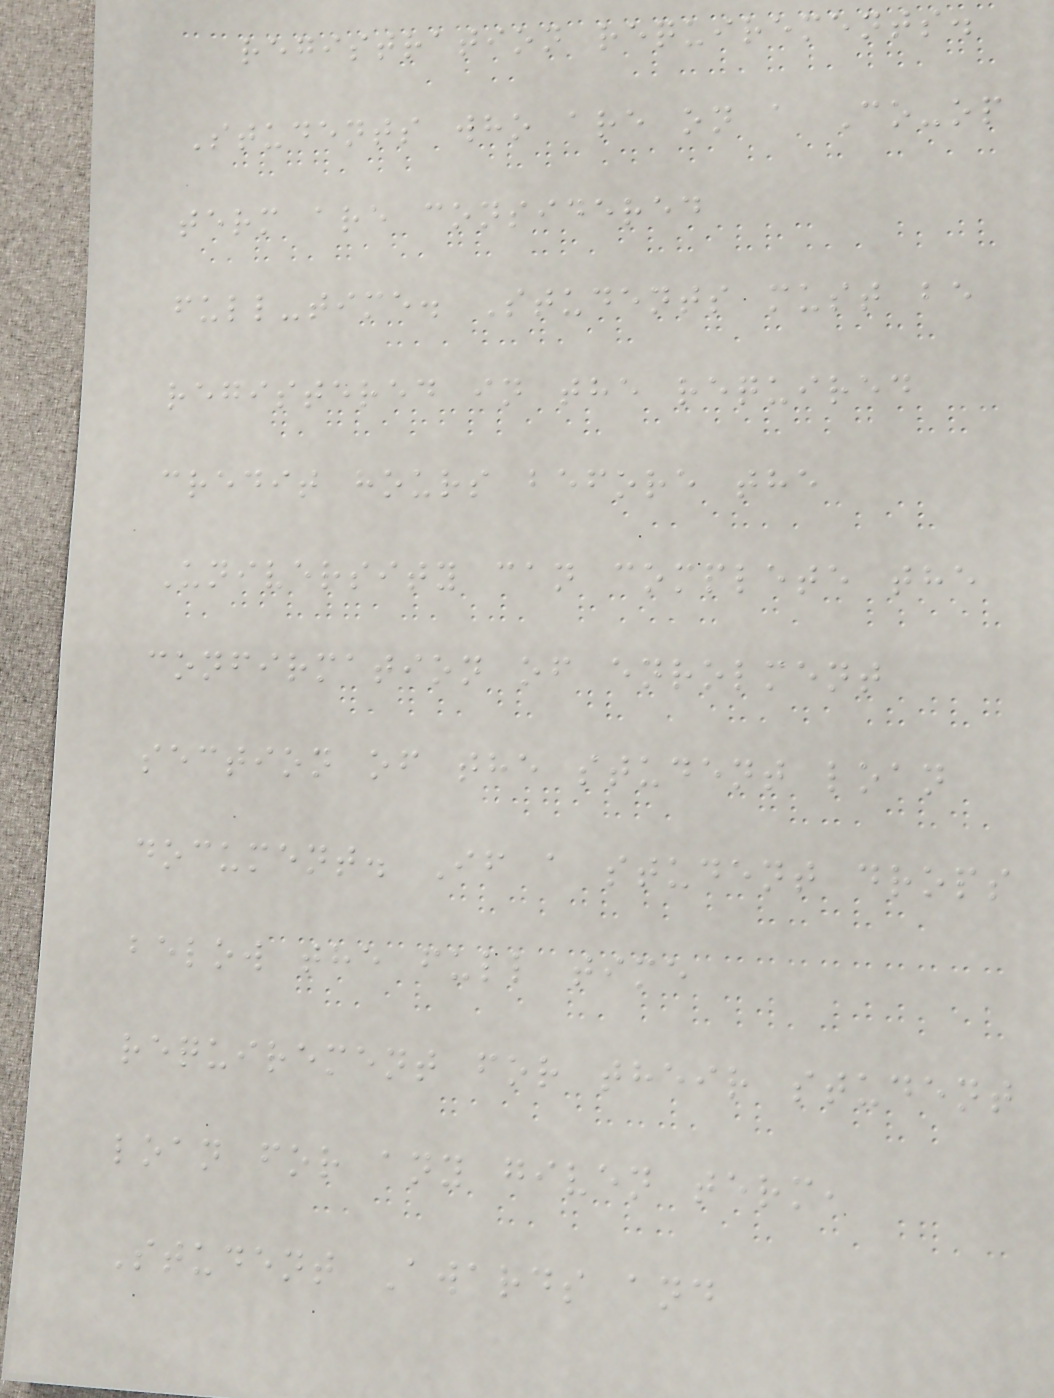registration requirements.
Students who are on a Co-op
term are considered
full-time. Students must be
registered in the required
credit hours before the
University can complete the
confirmation of enrolment
section of the student loan
document. If a student drops
below the full time
requirement for their student
loan for any given term,
Student Awards and
